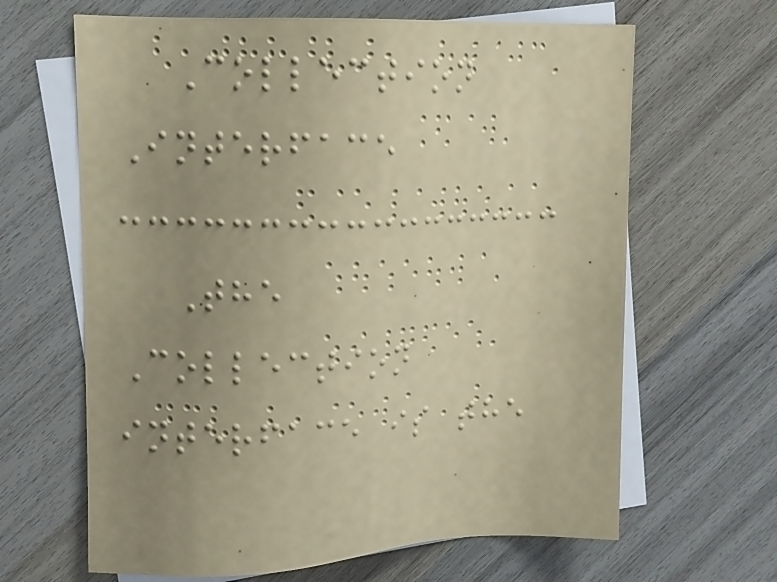Collection
Interface
The
Collection
interface is the
